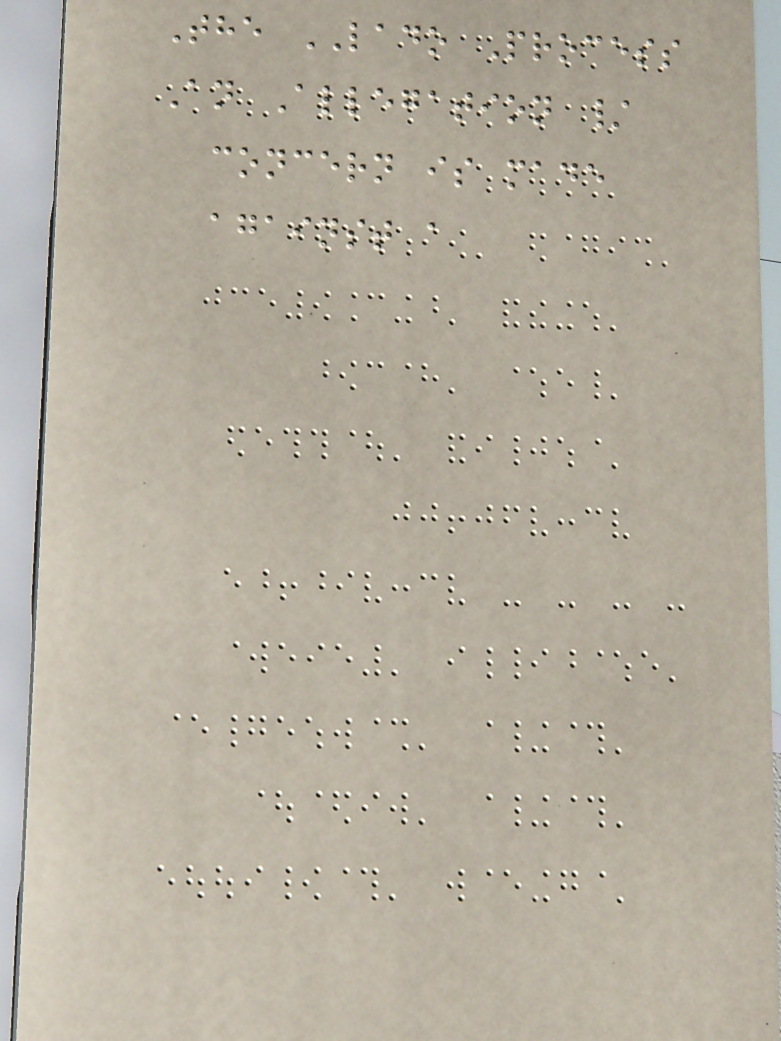The LADO Process
An Allegation /
concern is made
against a
